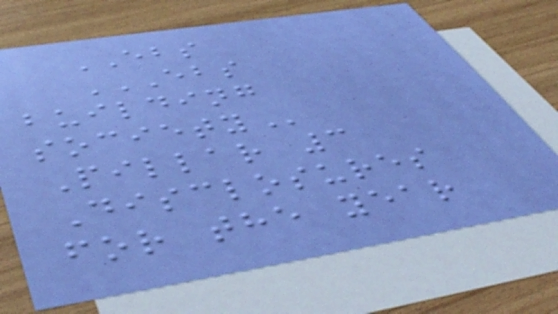EBS
EBS
BUILDING
SOCIETY
Pillar 3
Disclosures
for the year
